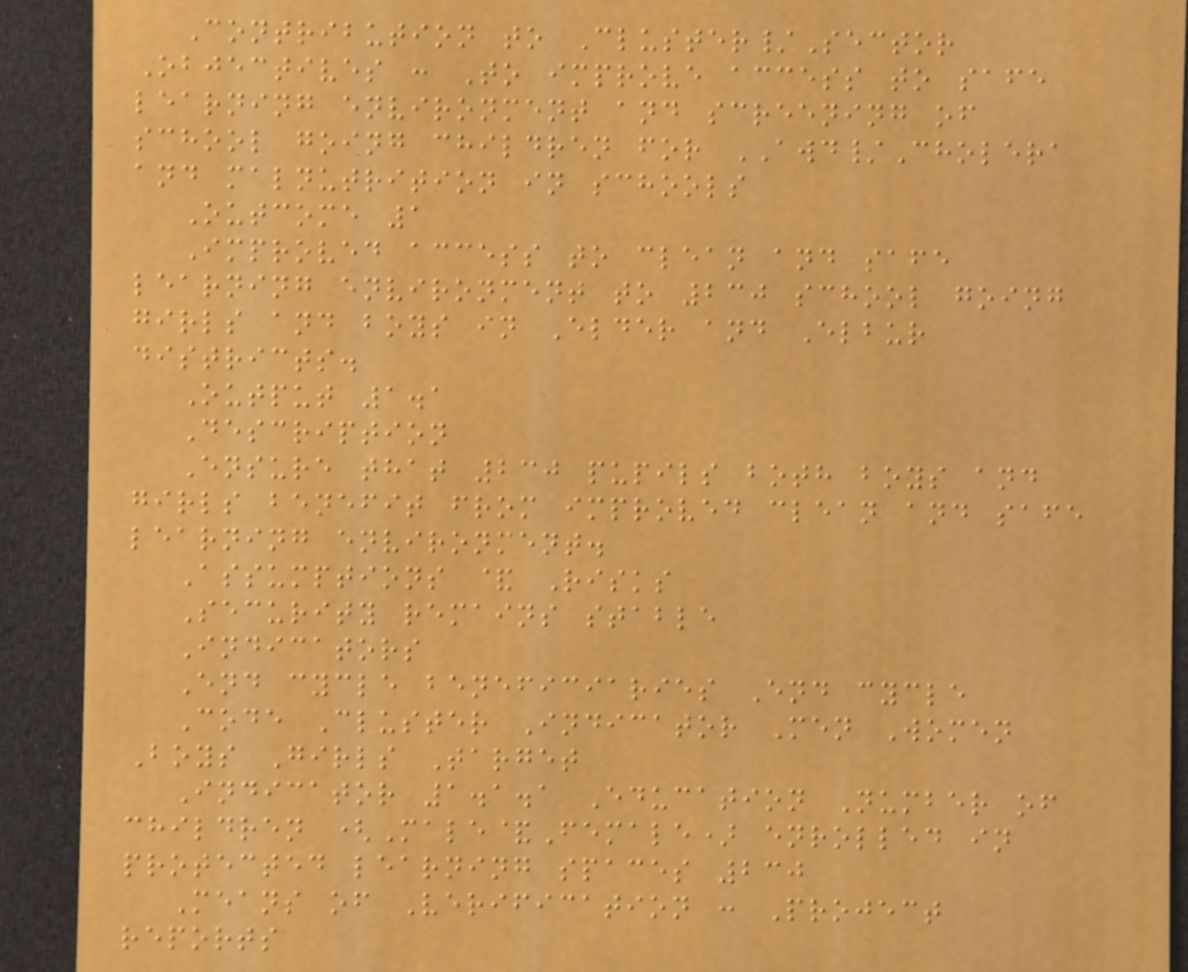Contribution to Cluster/Sector
Objectives : To improve access to safe
learning environment and screening of
school going children for AWD/Cholera
and malnutrition in schools
Outcome 1
Improved access to clean and safe
learning environment to 230 school going
girls and boys in Elder and Elbur
districts.
Output 1.1
Description
Ensure that 230 pupils both boys and
girls benefit from improved clean and safe
learning environment.
Assumptions & Risks
Security remains stable
Indicators
End cycle beneficiaries End cycle
Code Cluster Indicator Men Women
Boys Girls Target
Indicator 1.1.1 Education Number of
children (Male&Female) enrolled in
protected learning spaces 230
Means of Verification : Project
reports
